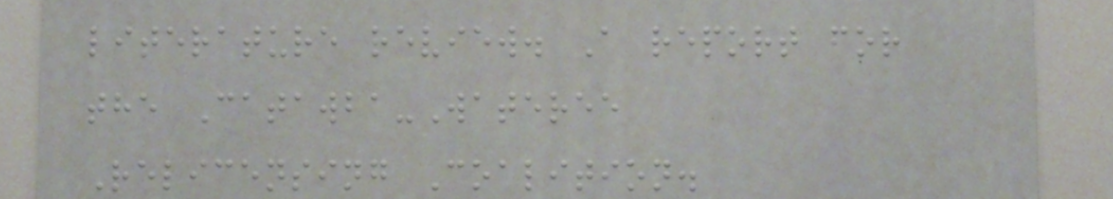literature review. A report for
the Catawba-Wateree
Relicensing Coalition.
